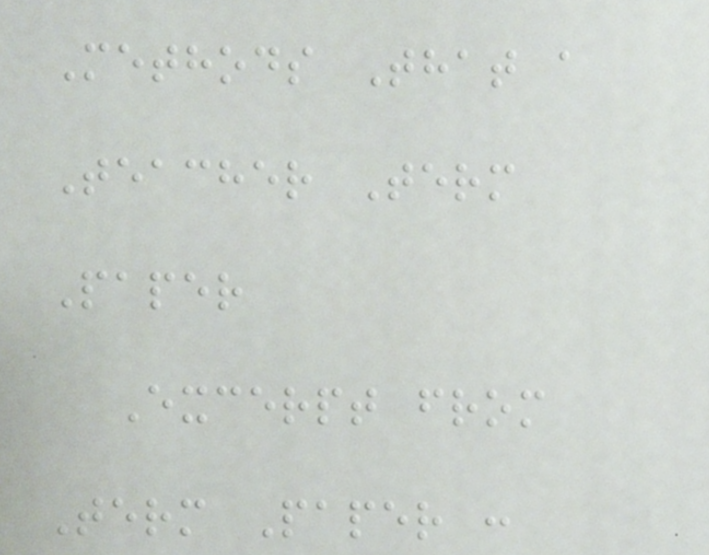Methods That a
Teacher Term
Paper
Excerpt from
Term Paper :
